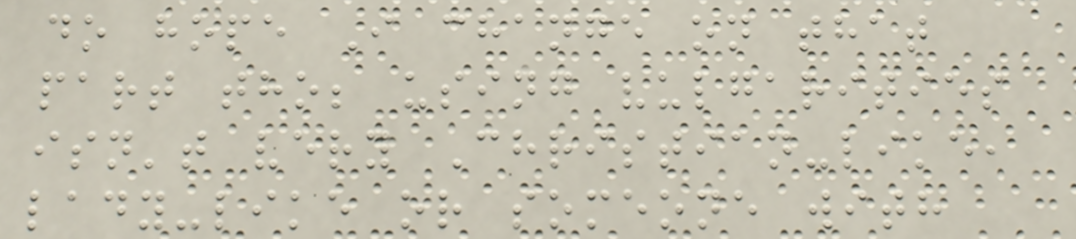do hope I change on that
part tho; using vulgarities
isn't very Christian-like,
lady-like or someone with
